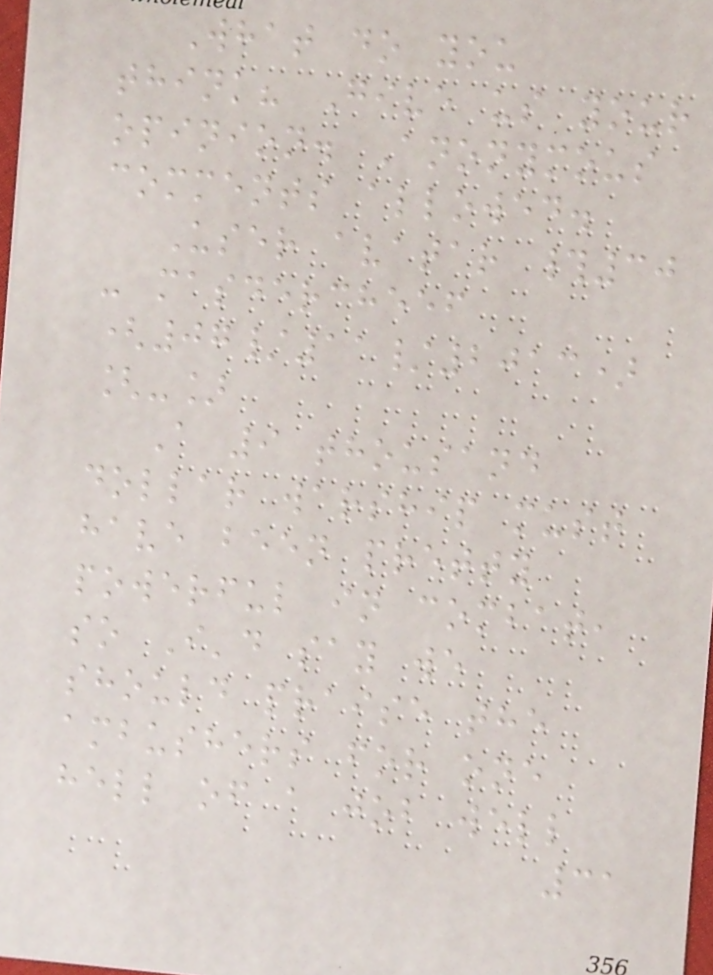What do you
think? Give us your
opinion. Anonymous
comments allowed.
User avatar #30
- masdercheef
(07/11/2013)
[-]
A 9 thousand
dollar warship must
have been pretty
powerful in combat,
so I'd say we
should praise the
ambushers for one
hell of a job well
31
